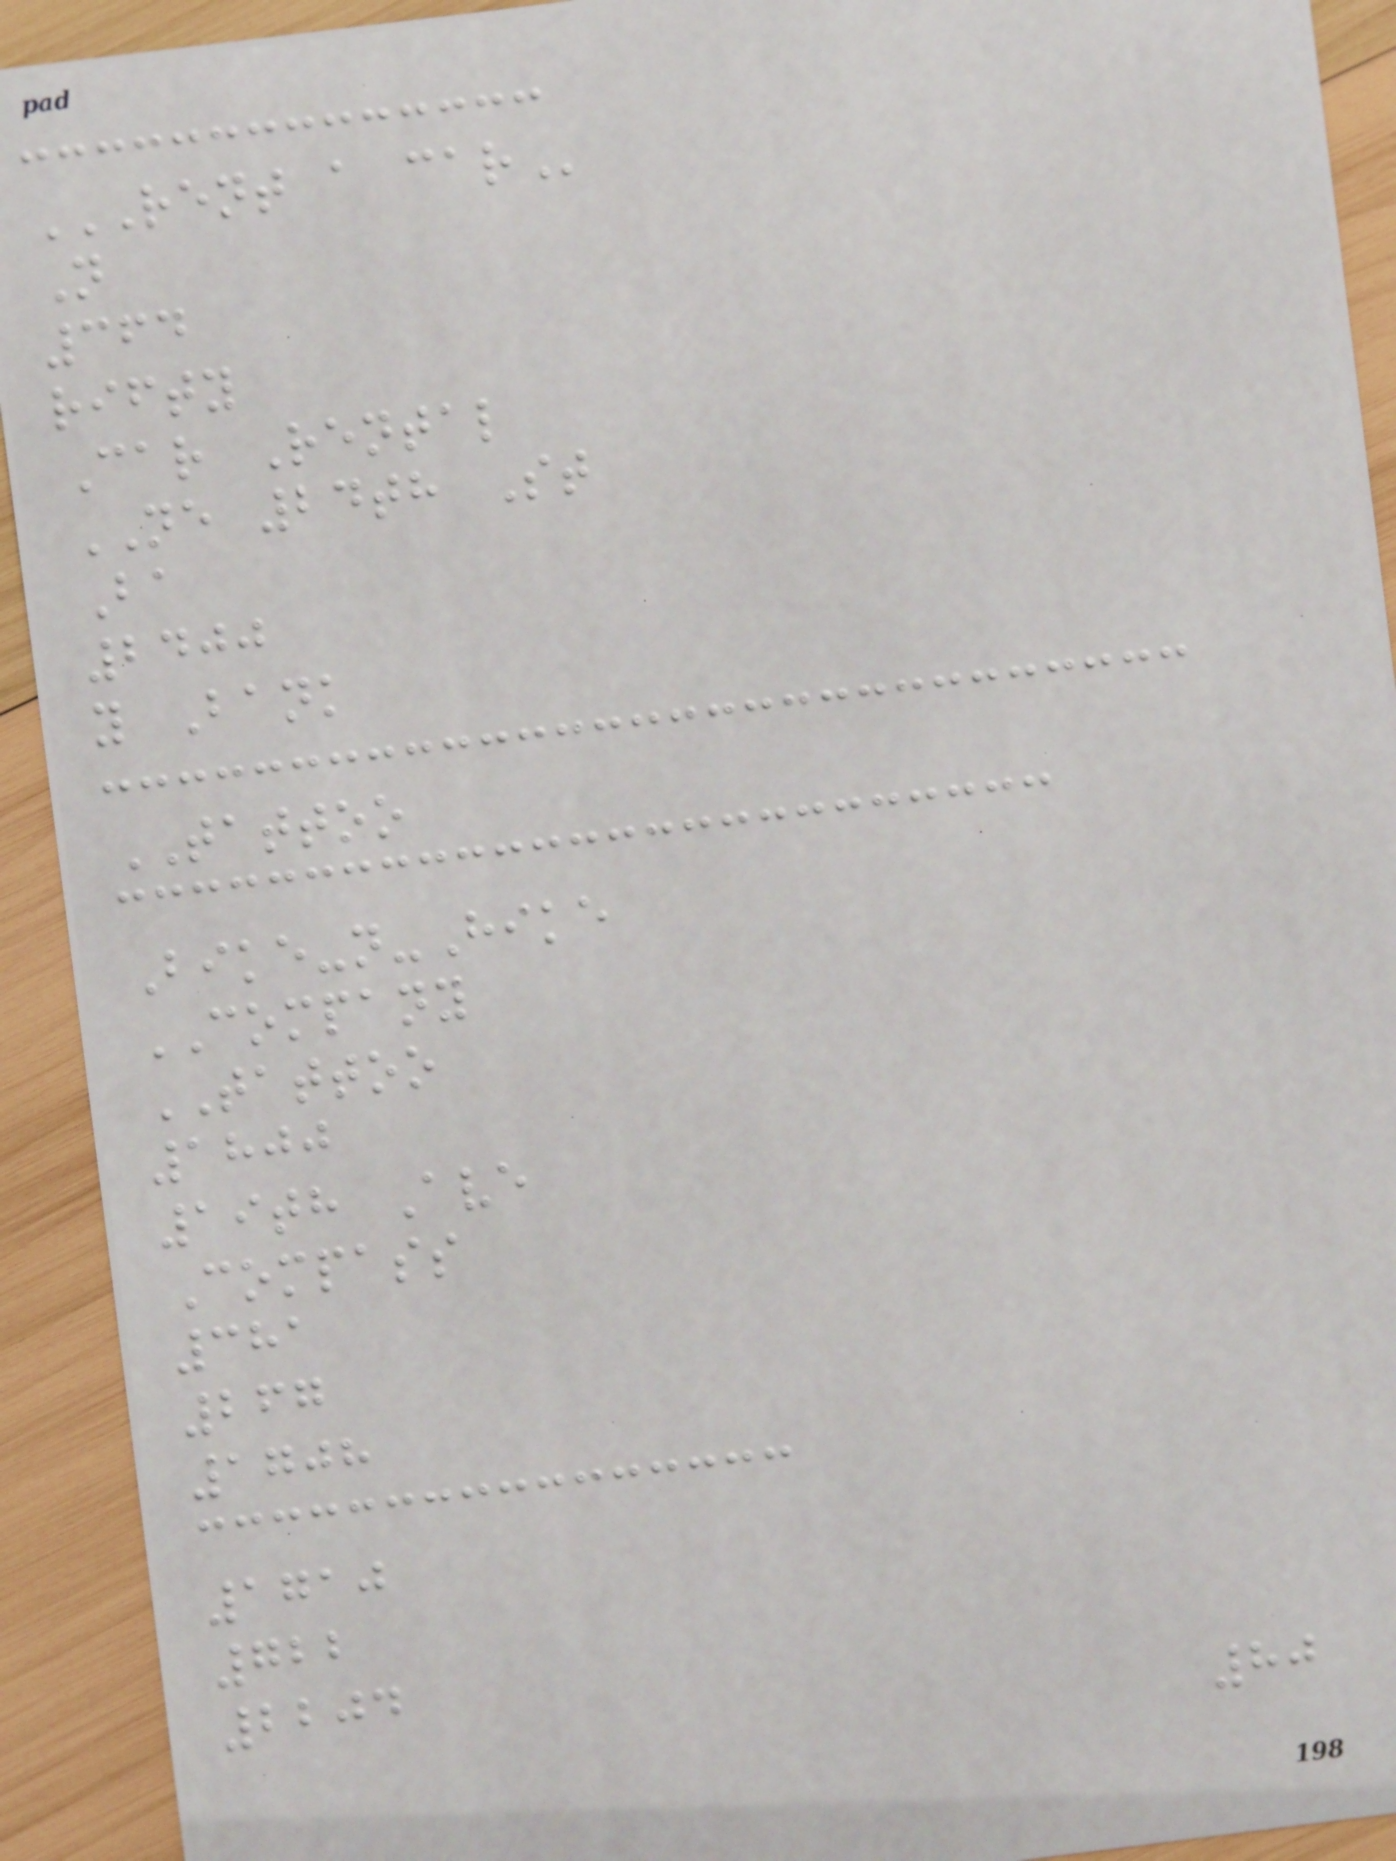RENT A CAR
N
364
rifty
Car Rental
NE 24th St
Ba
2400
y Bank
TATTOO
Bike-n-Hike
COMPANY
TATTOO
1800
19th Ave
Compass
381
267
1708
1710
722
2204
80
